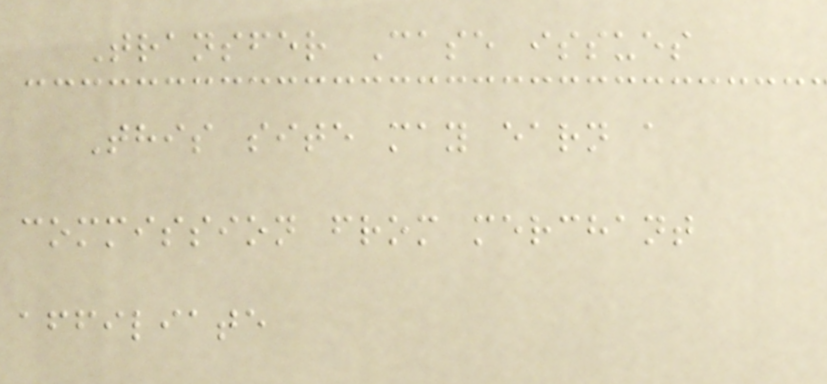Transfer Case issues
This site may earn a
commission from merchant
affiliate
